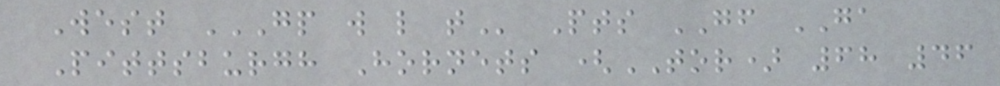West GP W L T Pts GF GA
Pittsburgh Hornets (TOR) 68 46
